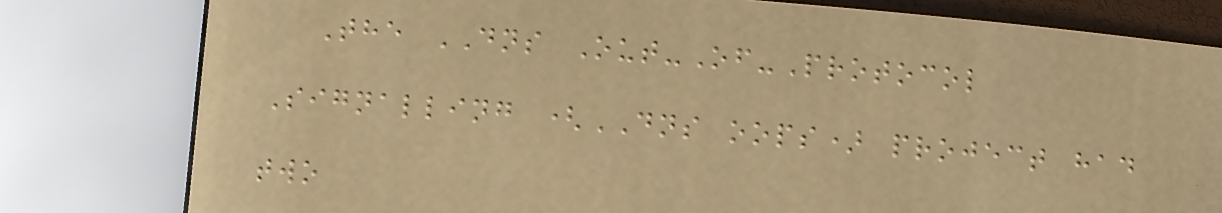The DNS Out-Of-Protocol
Signalling (DNS oops) project had
two
